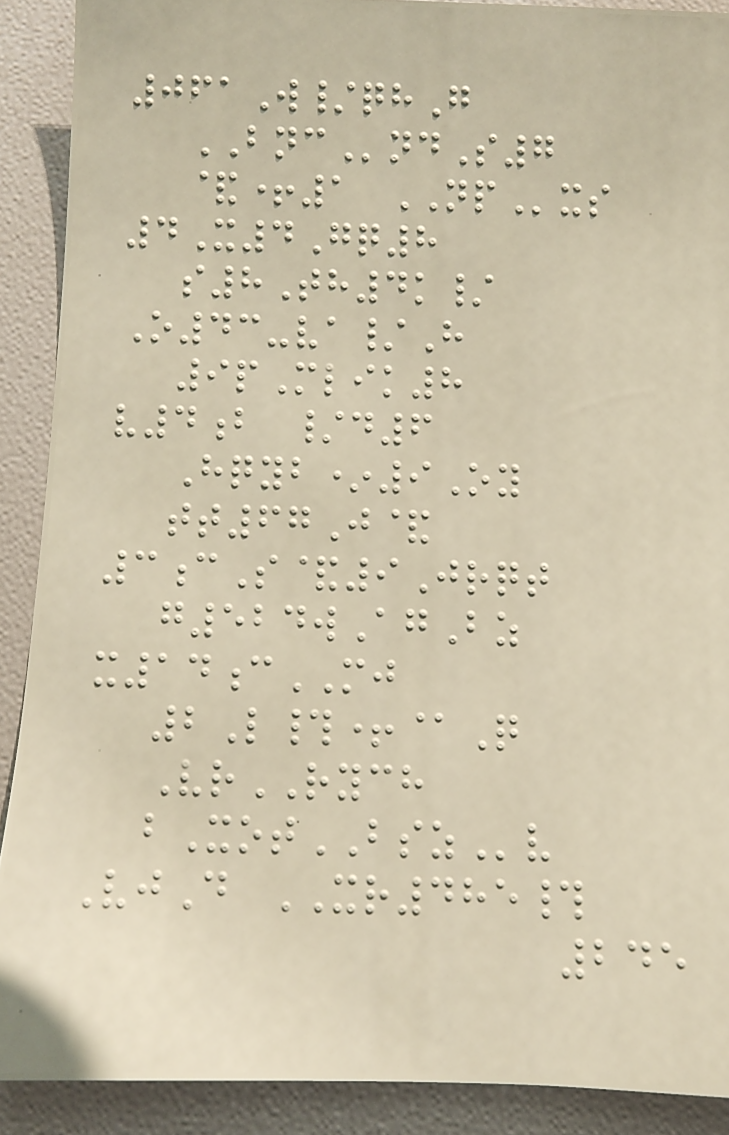061W/qhG
BNCndS7
&+1 NPxs
4X4Gq8
s8Th4k/
O43-va/H
9pMlik8
v4b /d6
Hqyb*9Oy
tt67J&
3cS&9Jrqt
g524wAgBz
x14cMJ
2L#+@Q
VrRYCH
bXotBSZv
VjD XR485#
245
